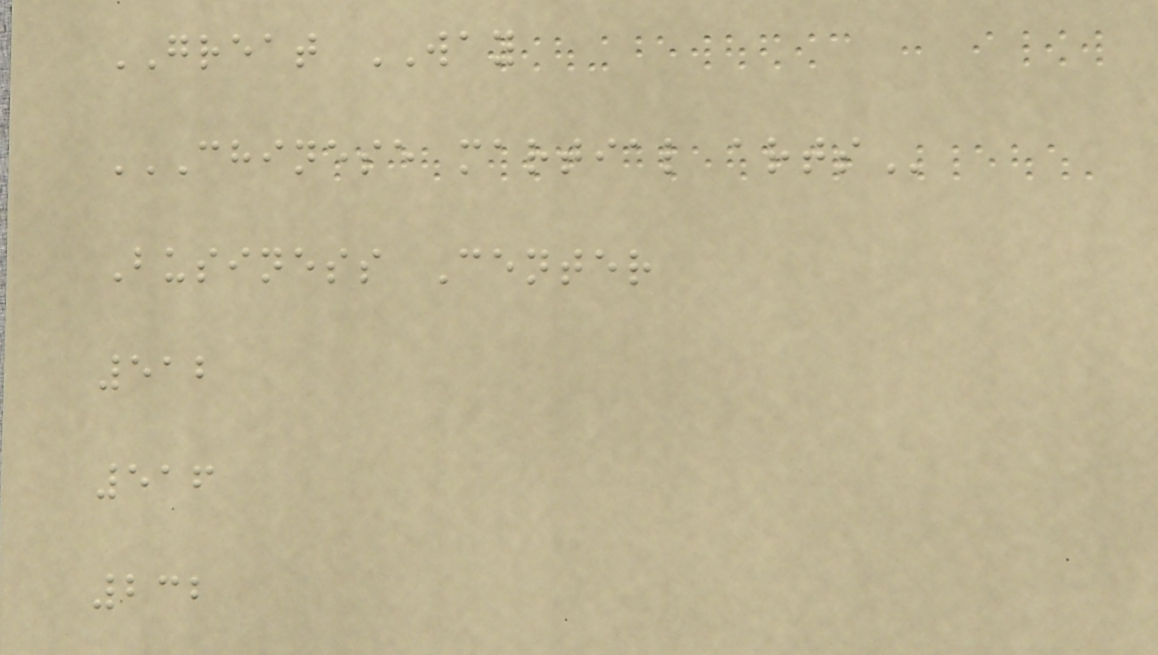GREAT WAY
CHINESE MARTIAL ARTS
Business Center
512
516
232
